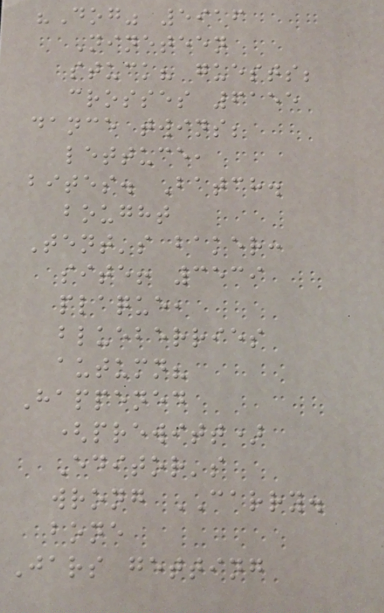"Dog" 5916
Nineteen
stuck? guests;
crosses 6155
dance twins;
lettuce,
bites. Batch.
bought
Tent's baker:
site! 3539
plaque,
blueberries
autumn?
Happened
(prewitt)
Editor's
wrong CARRY.
bone
Jars getting
